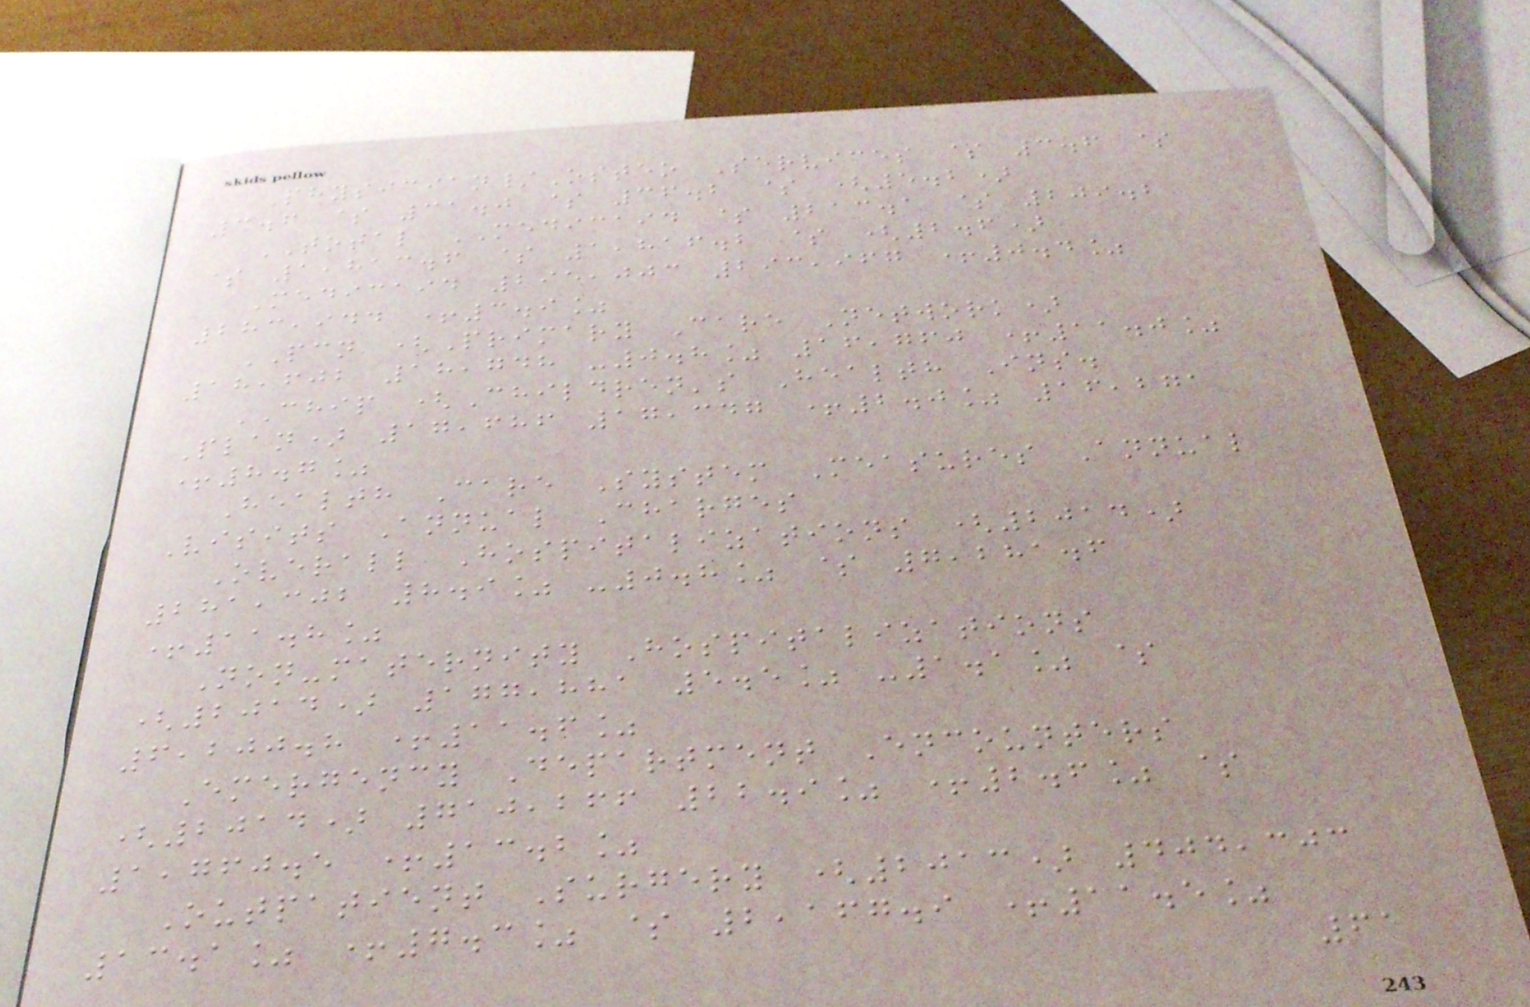Physician/Osteo Services $ 3.6 $
3.6 $ 31.0 $ 36.2 $ (5.2)
TOTAL MEDICAID $ 213.1 $ 209.2
$ 1,813.6 $ 1,816.2 $ (2.6)
Medicaid 295,003 293,967 +0.4%
283,944 +3.9%
PCN (Primary Care Network)
18,602 18,748 -0.8% 16,760 +11.0%
CHIP (Children's Health Ins.
Plan) 17,686 17,347 +2.0% 16,271
+8.7%
Health Care System Measures Annual
Visits Annual Charges
Overall Hospitalizations (2014)
281,302 8.9% -0.8% $ 7,281.6
+11.8%
Non-maternity Hospitalizations
(2014) 177,881 5.5% -1.1% $
6,200.8 +11.6%
Emergency Department Encounters
(2014) 710,266 22.9% +2.6% $
1,760.5 +13.2%
Outpatient Surgery (2013) 404,303
13.1% +7.3% $ 2,167.9 +11.5%
61
